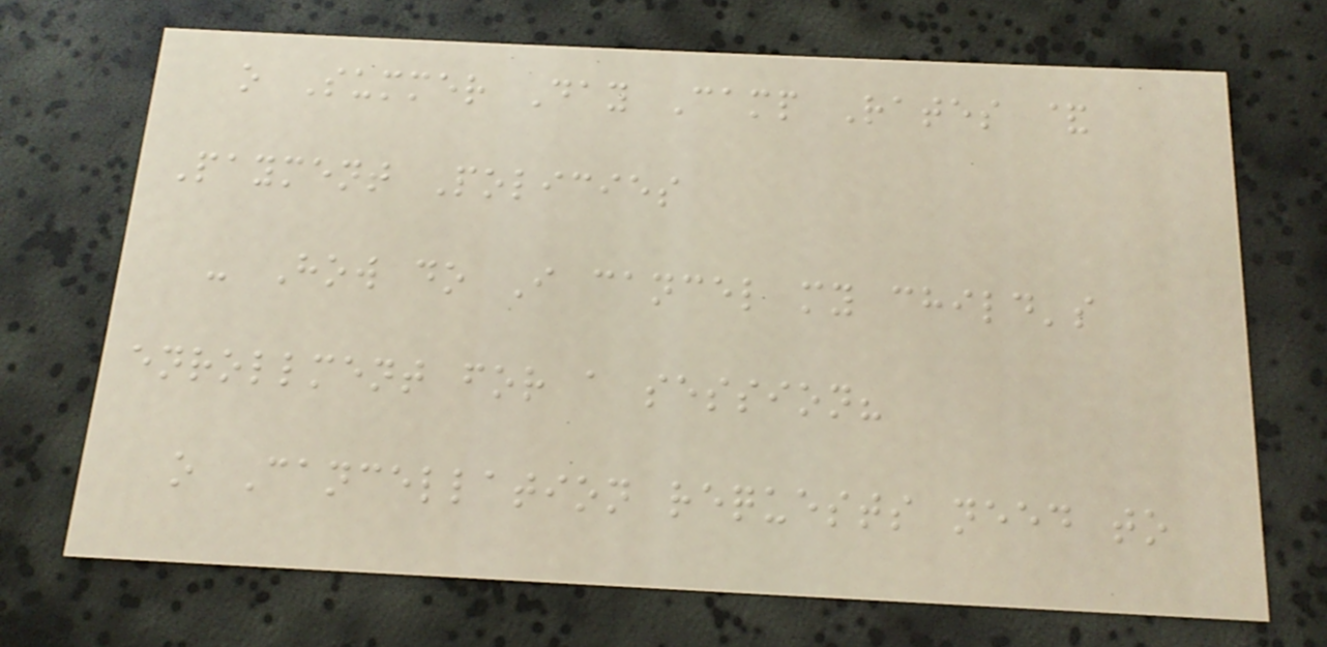o Summer Day Camp Rates &
Payment Policies
- How do I cancel my child's
enrollment for a session?
o Cancellation requests need to
